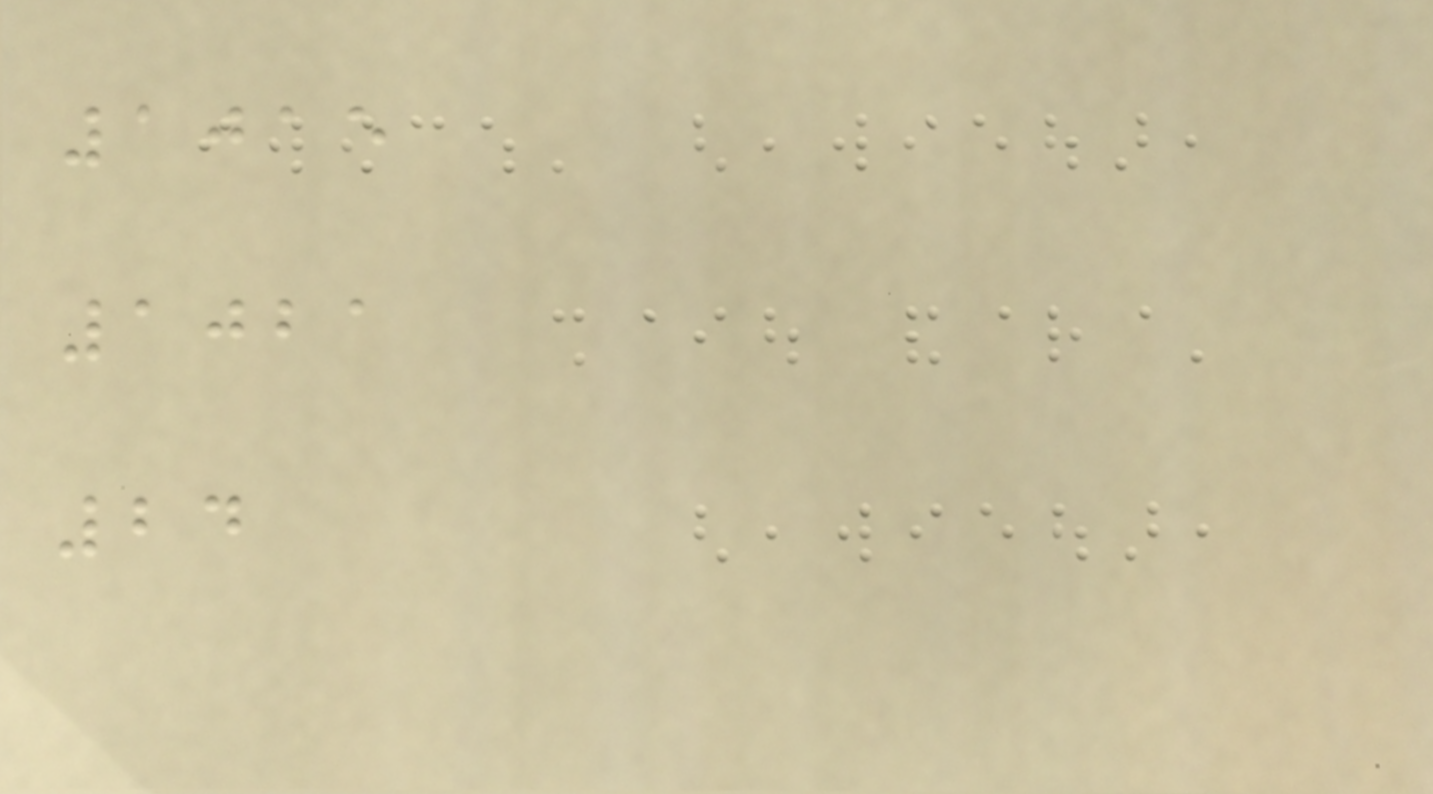1015
1021
24
